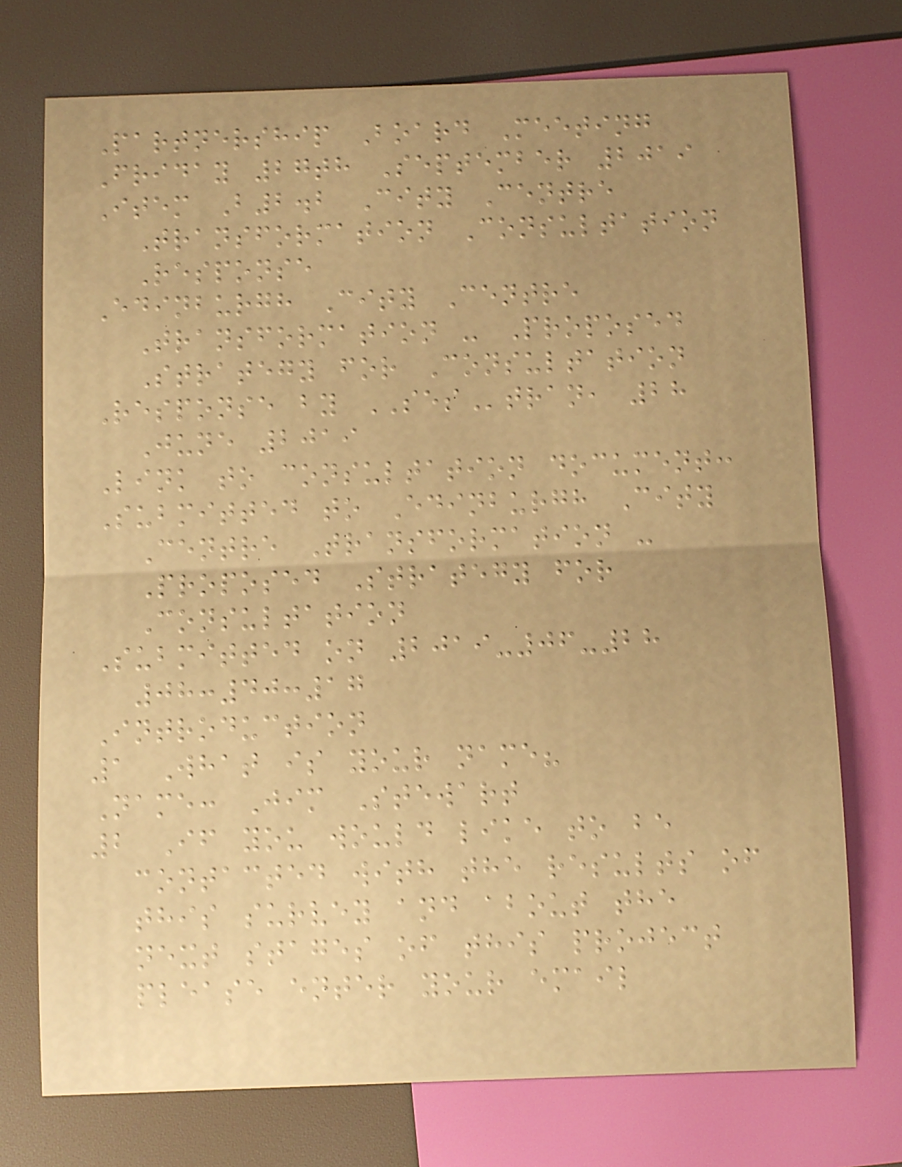Partnership Board Meeting
Friday 27th September 2019
Item B2.2 City Centre
Transformation Consultation
Response
Edinburgh City Centre
Transformation - Proposed
Strategy for Consultation
Response by SEStran, 28
June 2019
Link to consultation document:
Submitted to Edinburgh City
Centre Transformation -
Proposed Strategy for
Consultation
Submitted on 2019-06-28
08:40:17
Introduction
1 What is your name?
Name: Jim Stewart
2 If you would like to be
contacted with the results of
this survey and about the
next stages of this project
please enter your email
